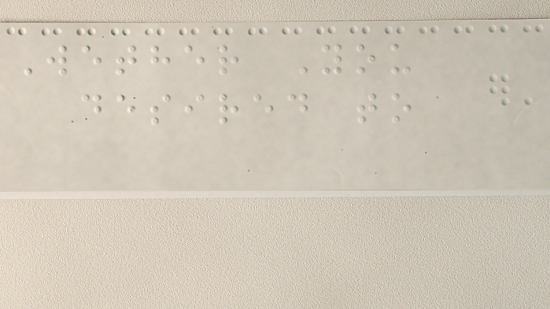Wether You
desired to
